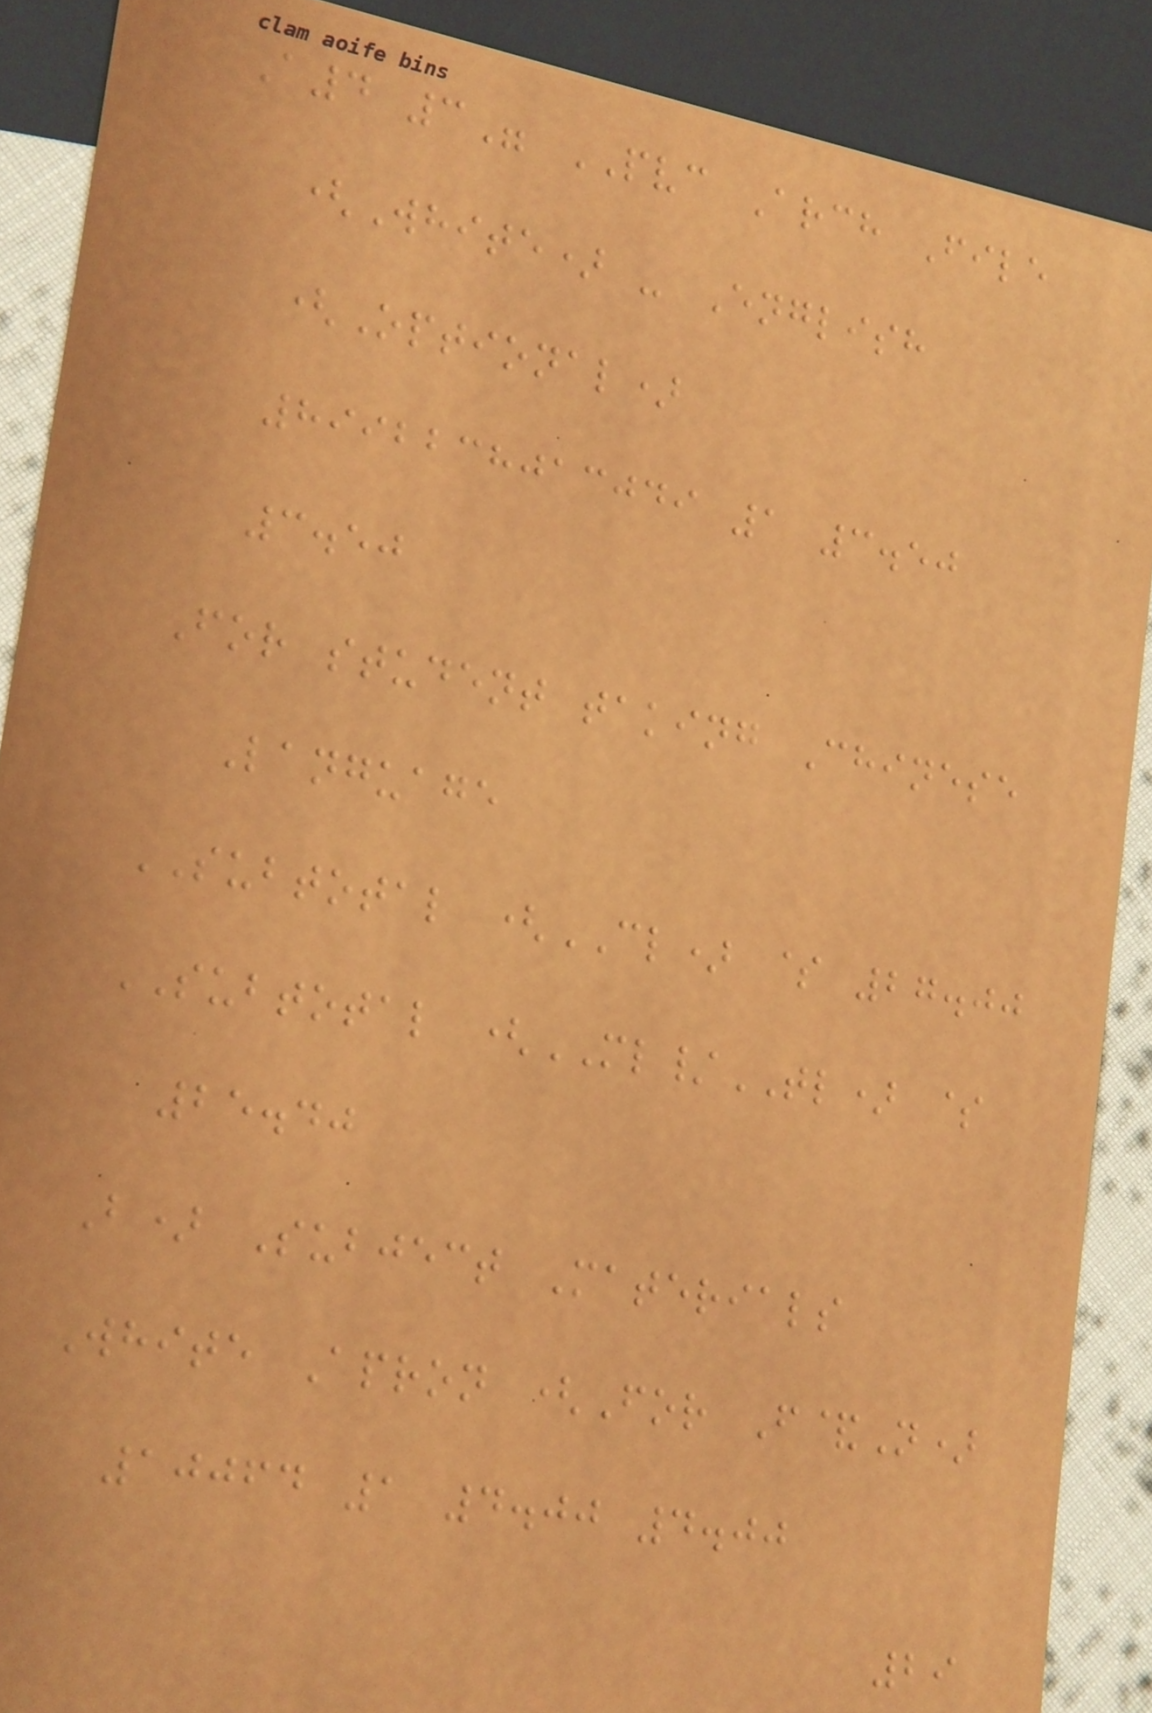A4 3" PVC Arch File
(White) - English
(Optional)
8992238013049 1 3.50
3.50
For student taking Chinese
Language
SUBTOTAL (CL) $ 27.00
SUBTOTAL (ML/TL) $
25.40
B) Subject Materials
White Apron (For F&N)
10064 1 4.00 4.00
29
